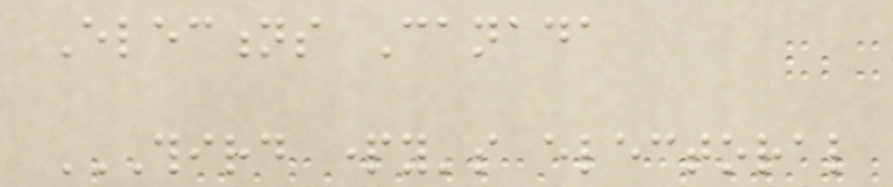Elections Canada
THIRD PARTY'S ELECTORAL
